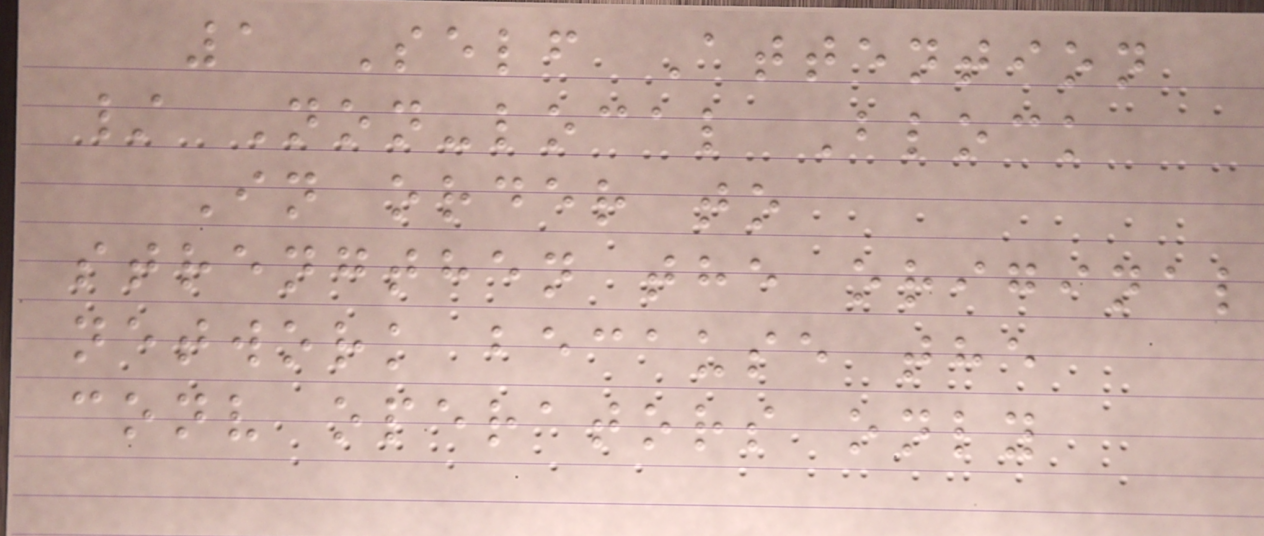1 Self Attention
/ Non-local Block
In order to
strengthen the original
network because the
conv operators only
